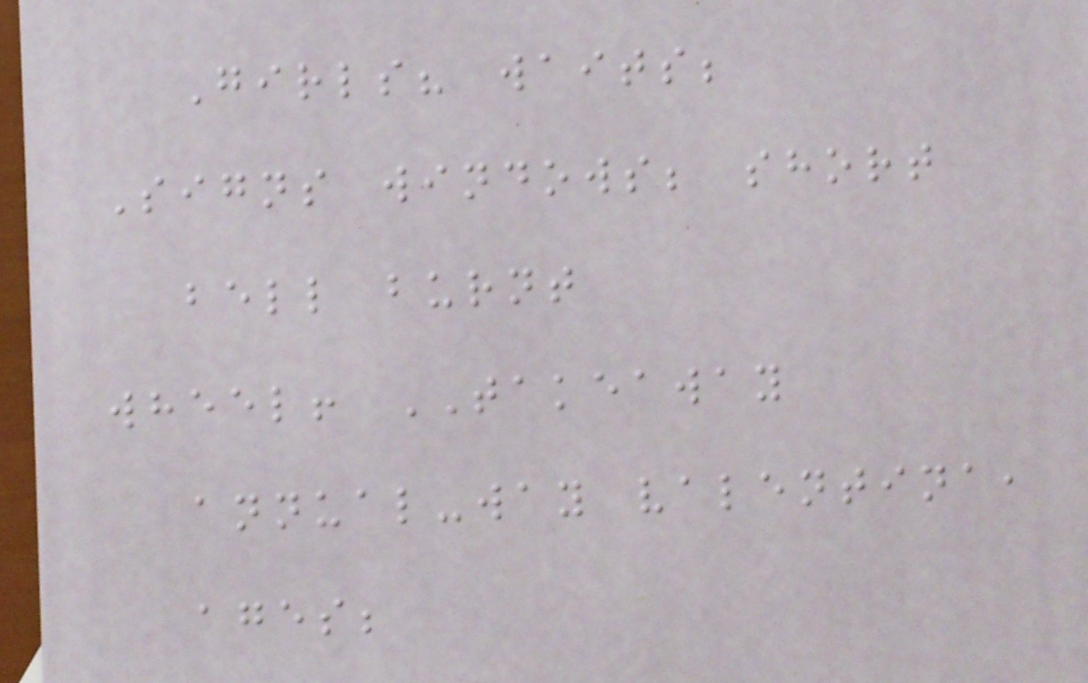Girls? waits;
Signs windows; short
bell burnt
wheel! TAKEAWAY
annual-way valentina,
ages;
